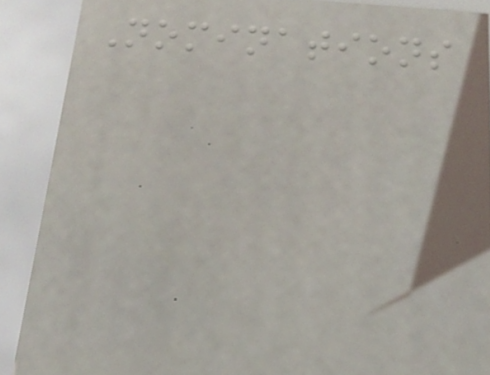Nominations
